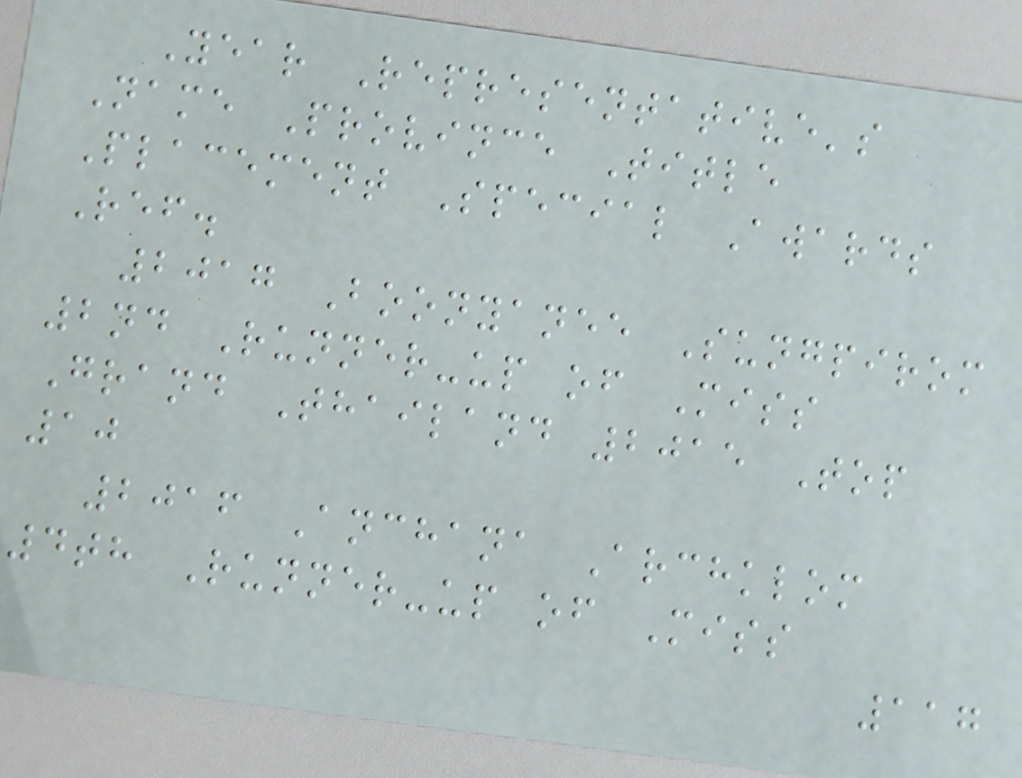Year Representative's
Name Province Title
Placement Special Awards
Ref.
2017 Boonyanee Sungpirom
2nd Runner-up of Miss
Grand Thailand 2015 Top
10
2016 Anchana Archklom
4th Runner-up of Miss
117
